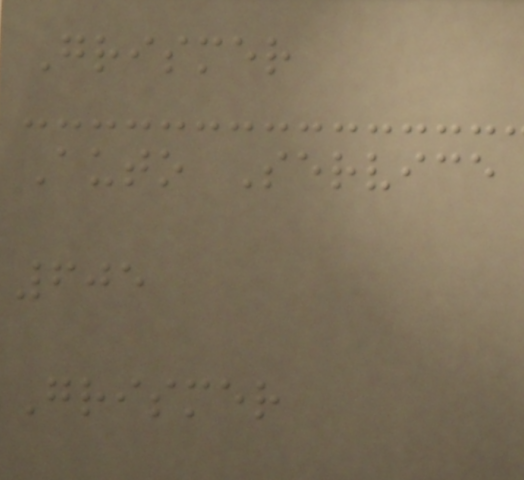Grismer
Auto Service
605
Grismer
